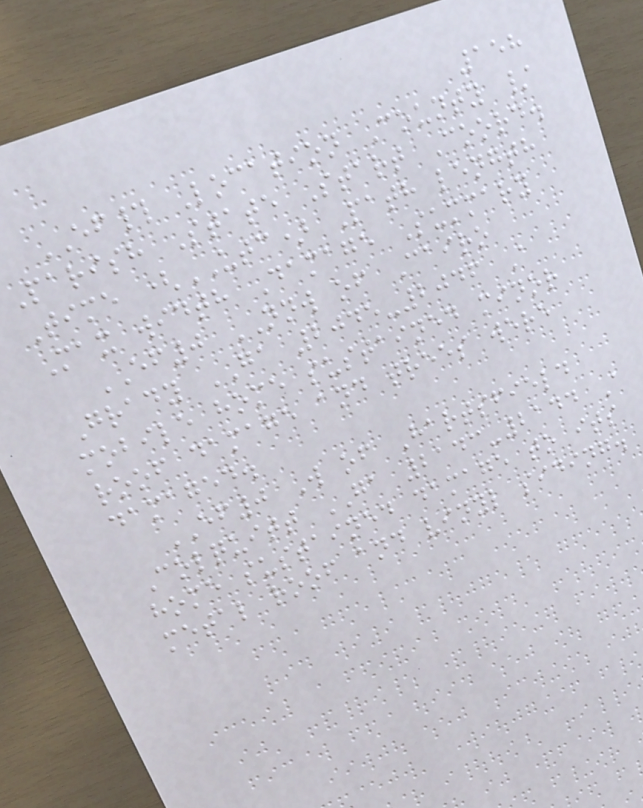158
EF# Location County /
Parish State Start Coord.
Time (UTC) Path length
Max width Damage Summary
EF0 NNW of Cairo
Grady GA 2045-2046 A
mobile home sustained minor
roof damage and trees were
damaged.
EF0 W of Hartsfield
Colquitt GA 2143-2144 A
home sustained damage to its
metal roof and vinyl siding.
